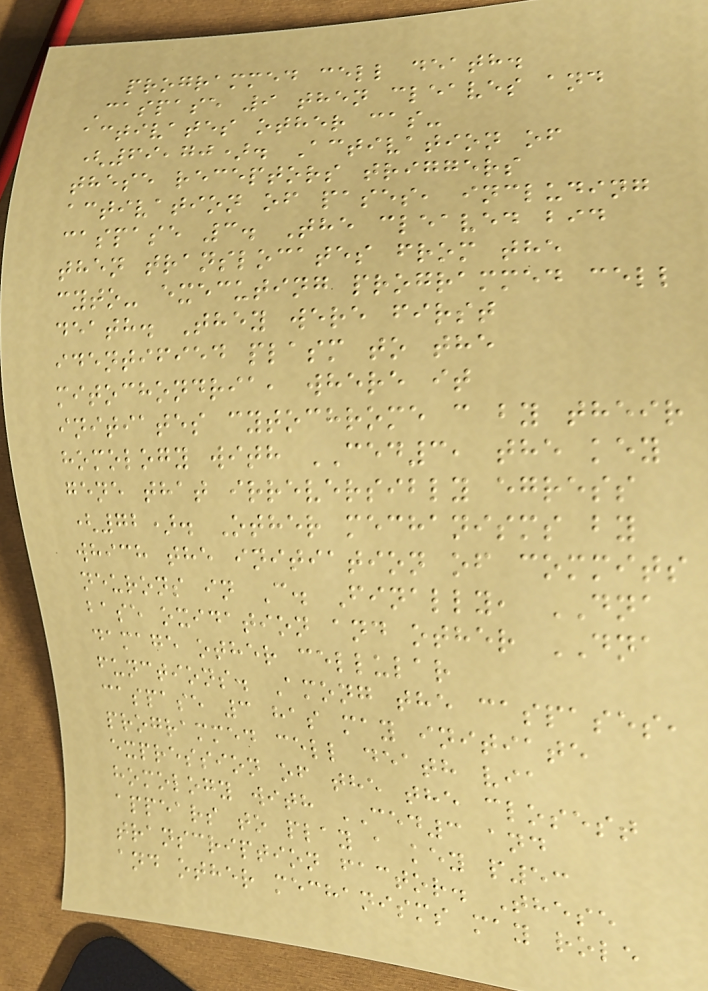programmed cell death.
Caspase 9 then cleaves and
activates other cas-
(69,70). Activation of
these receptors triggers
activation of pases, including
caspase 3. The cleaved bid
then translocates from the
cyto- executing programmed cell
death. They were first
identified plasm to the
mitochondria, where it
initiates cytochrome c by their
homology with CED3, the key
gene that irreversibly egress
(72). Other mechanisms by
which the initiation of commits
neurons in C. Finally, DNA
base oxidation and other DNA
damage other cellular
functions. Among the caspases,
caspase 3 has may initiate
programmed cell death via
expression of the the closest
homology with CED3 and
appears to play a key p53
transcription factor. These
and other mechanisms may role
